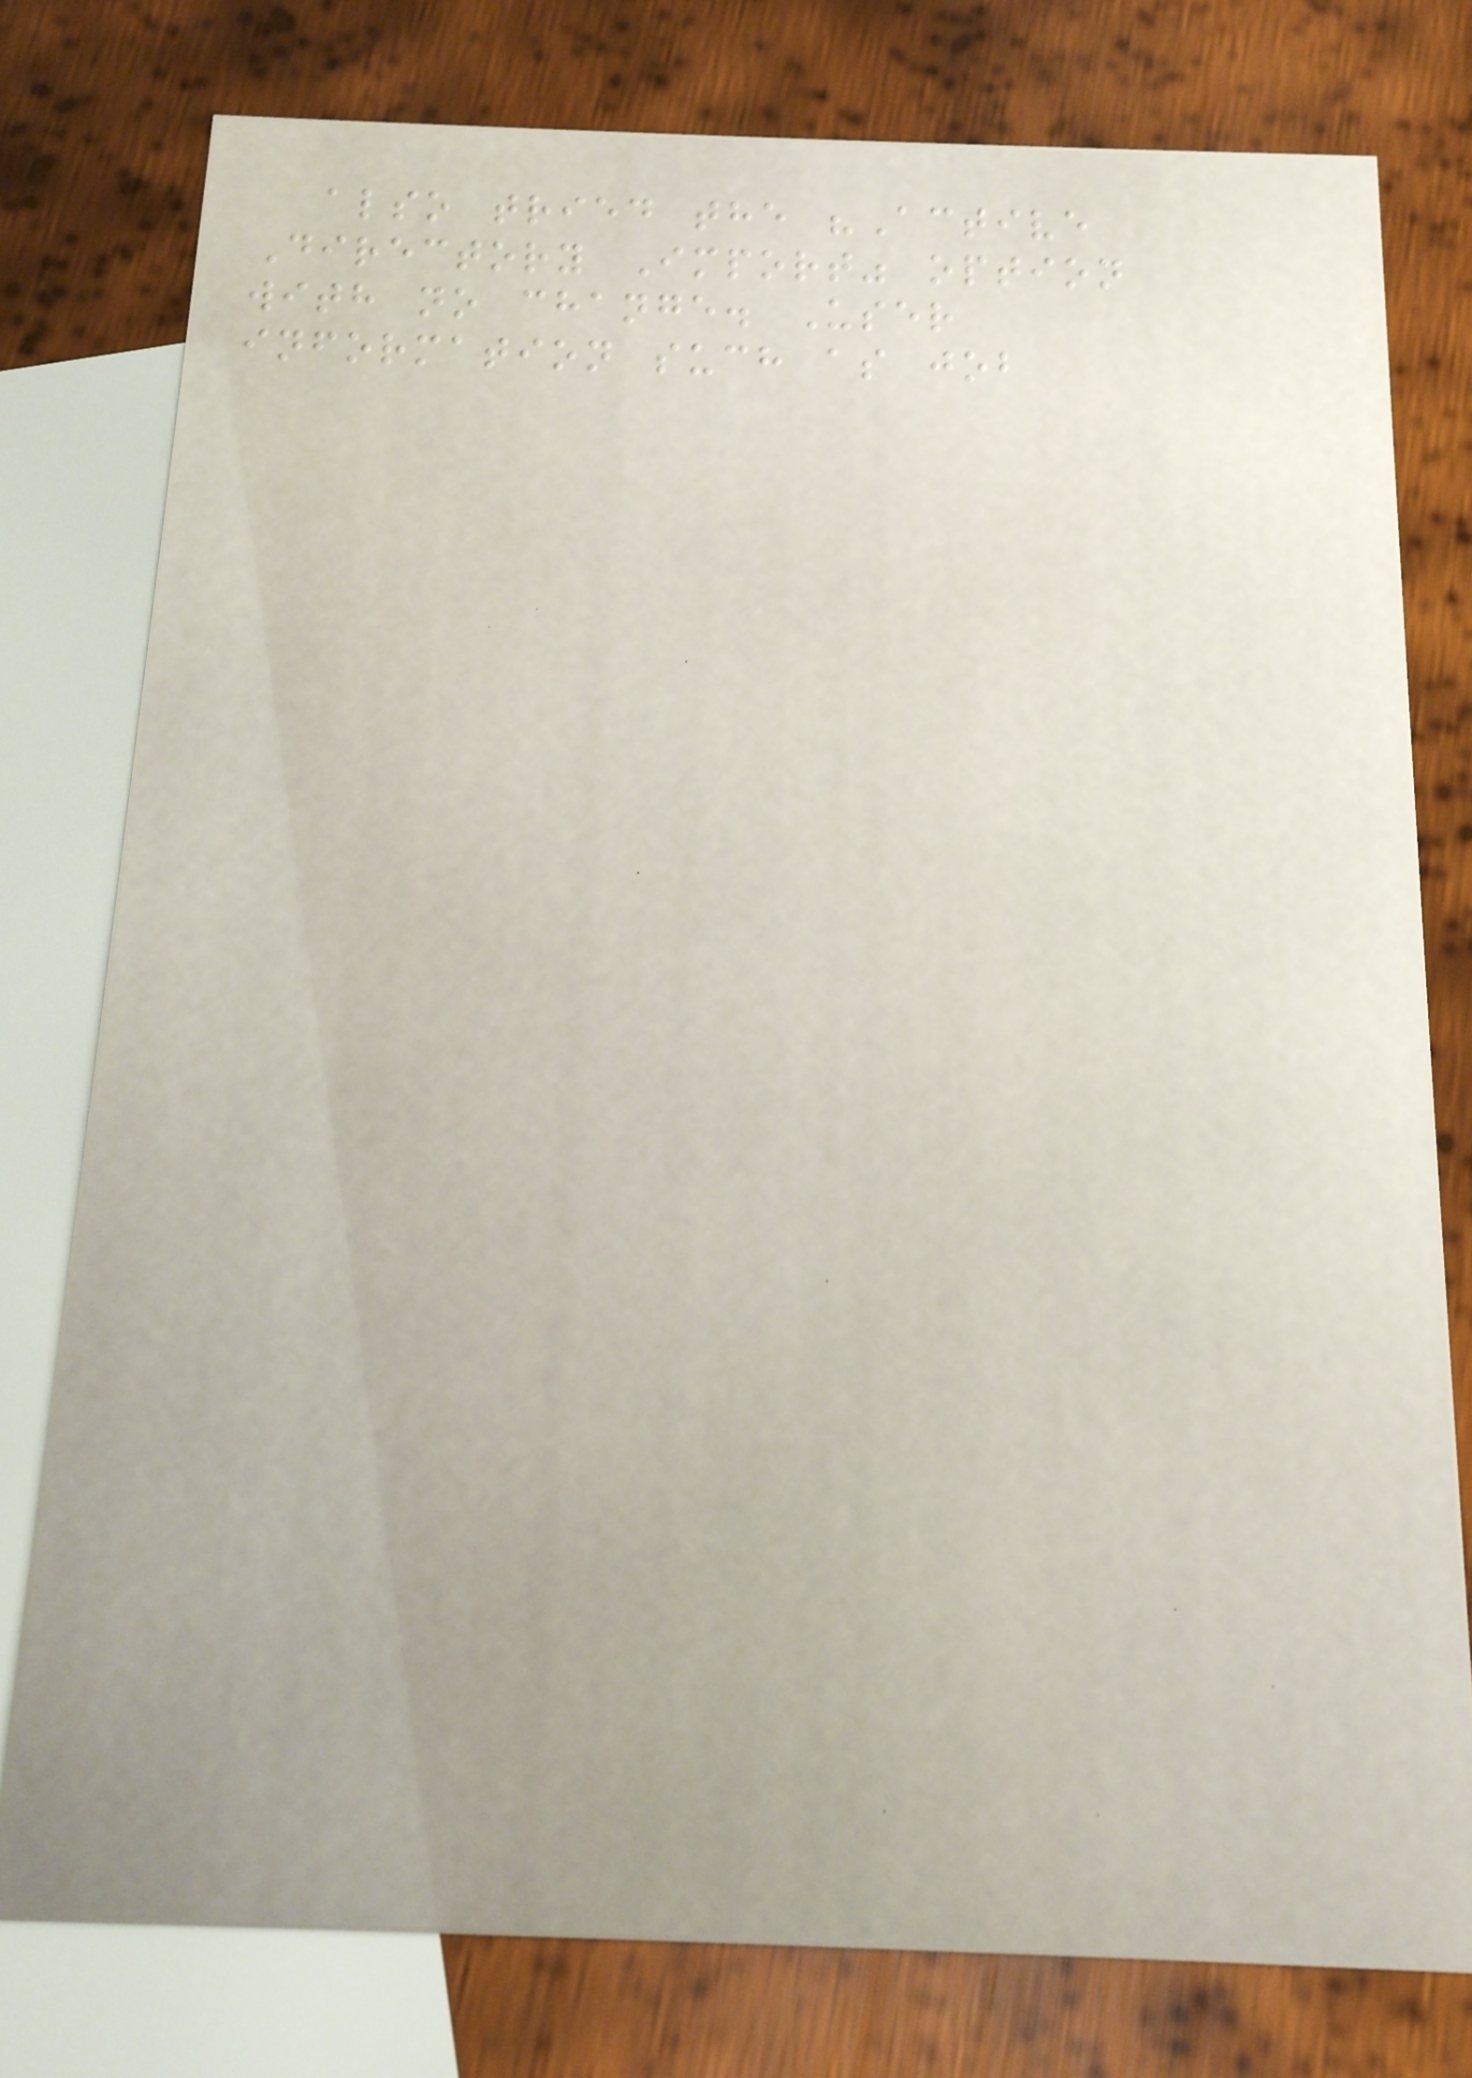also tried the "Active
Directory Import" option
with no change. User
information such as job
